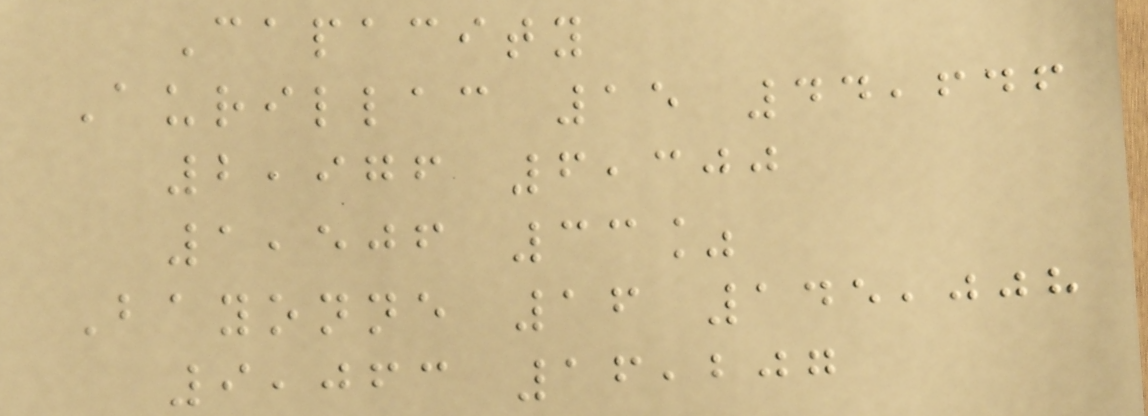Capacity
Aurillac 15 44,646
2,976 6,300
1,506 33%
Bayonne 16 145,008
9,063 16,207
